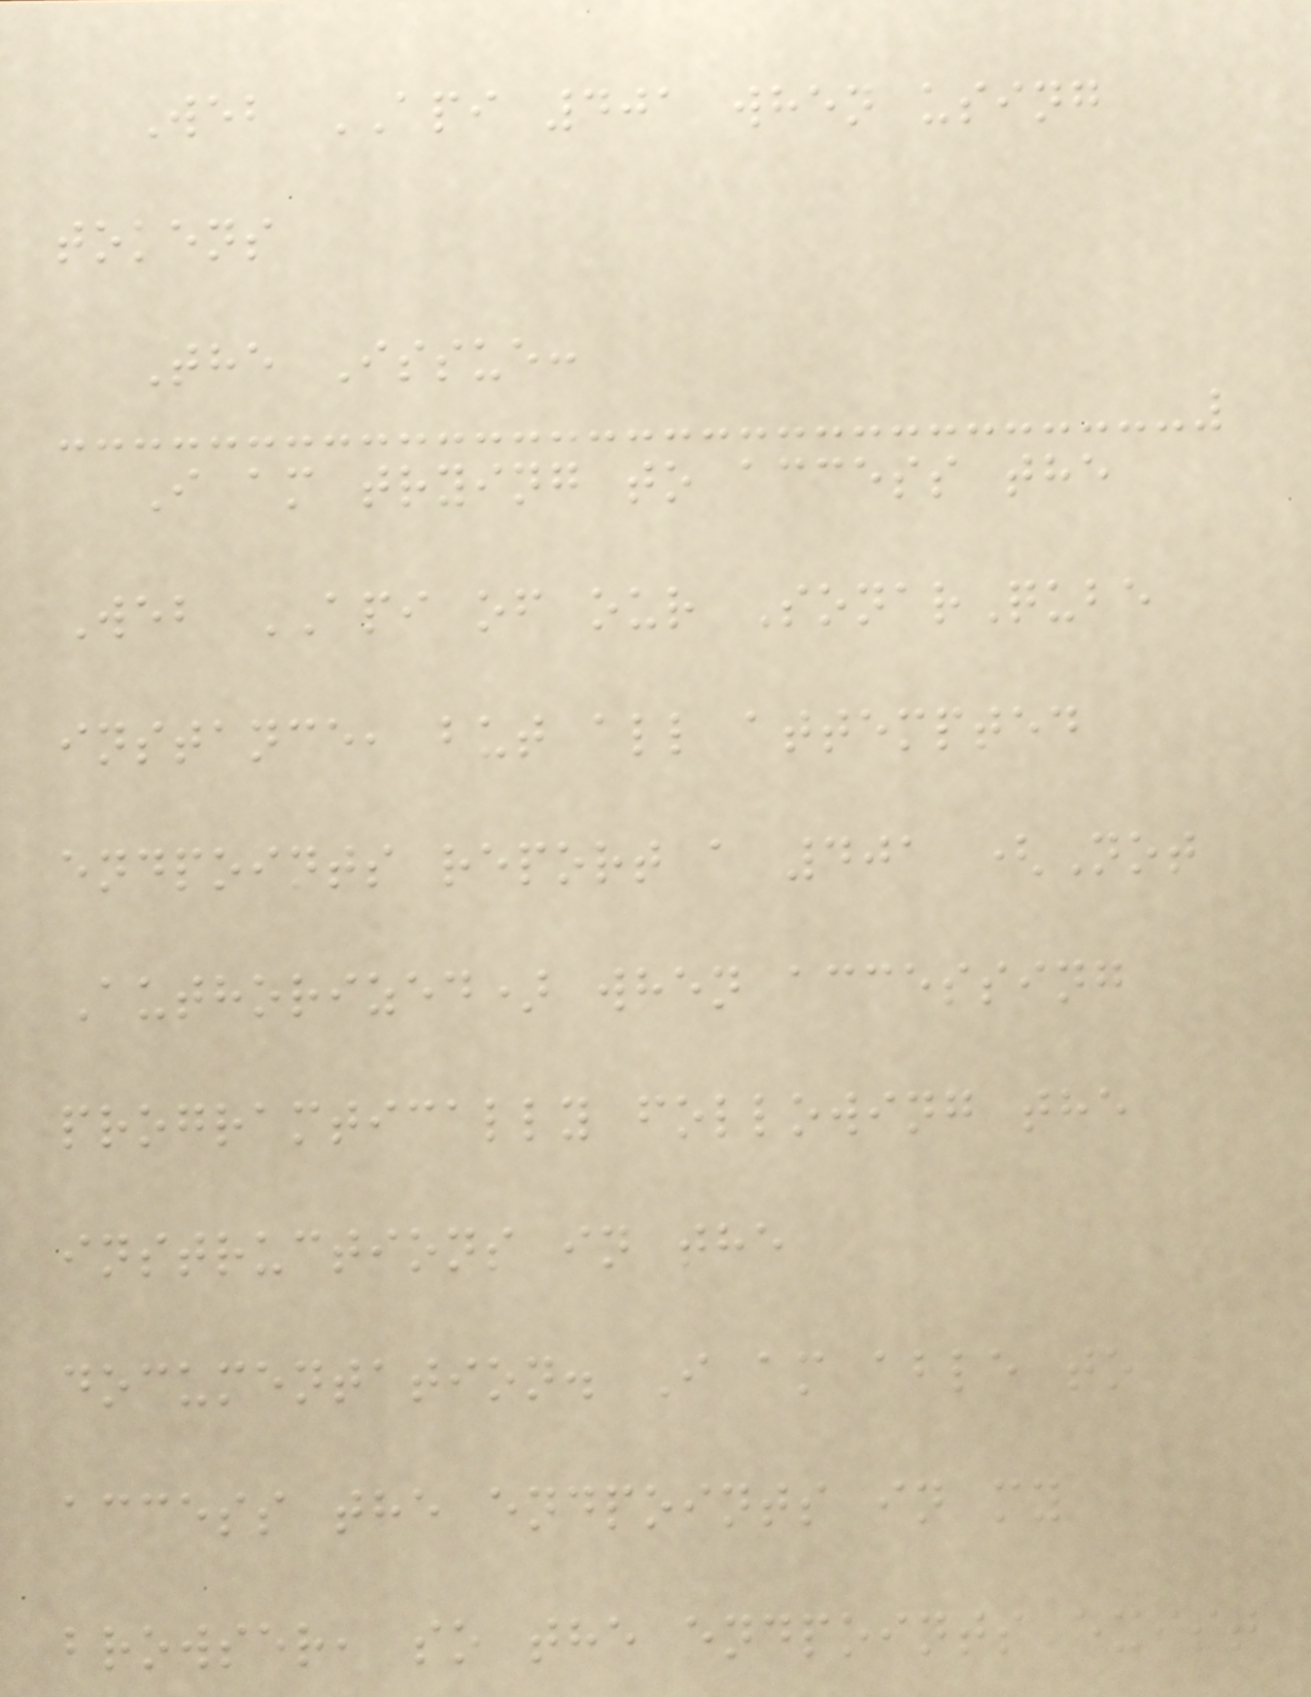Web API 401 when using
tokens
The Issue:
I am trying to access the
Web API of our SonarQube
instance, but all attempted
endpoints report a 401 (Not
Authorized) when accessing
programtically following the
instructions in the
documentation. I am able to
access the endpoints in my
browser, so the endpoints exist
